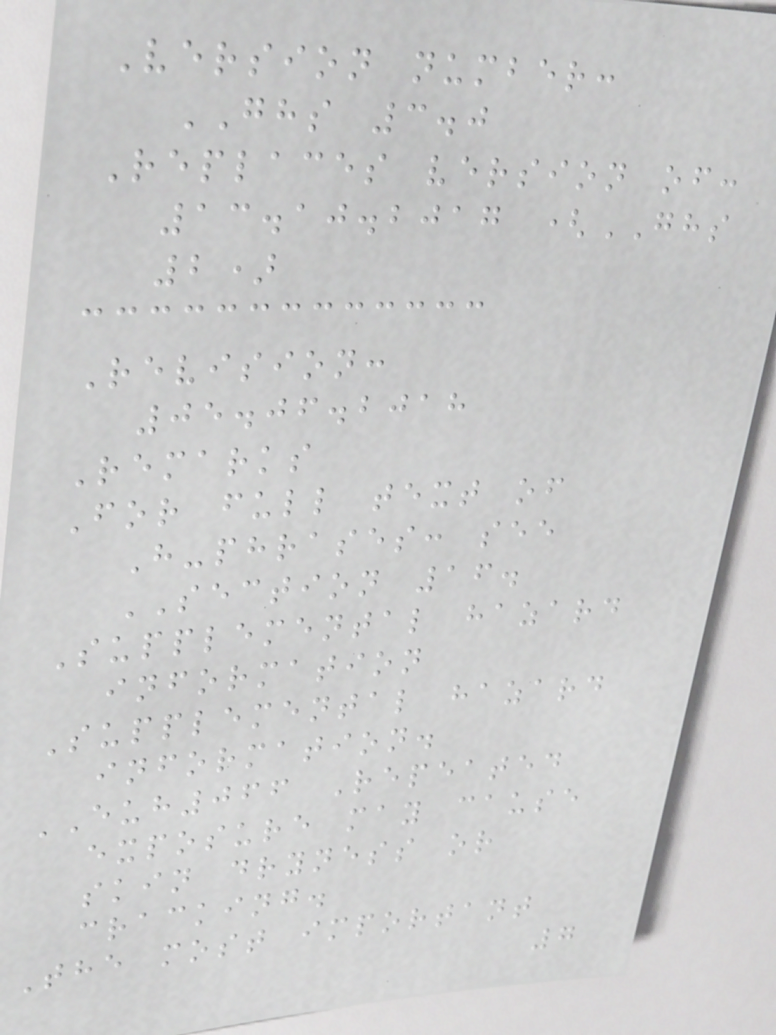Version number:
GHS 3.0
Replaces version of:
13.10.2017 (GHS
2)
Revision:
05.06.2018
Remarks
For full text of
H-phrases: see
SECTION 16.
Supplemental hazard
information
Supplemental hazard
information.
EUH066 Repeated
exposure may cause
skin dryness or
cracking.
The most important
7
